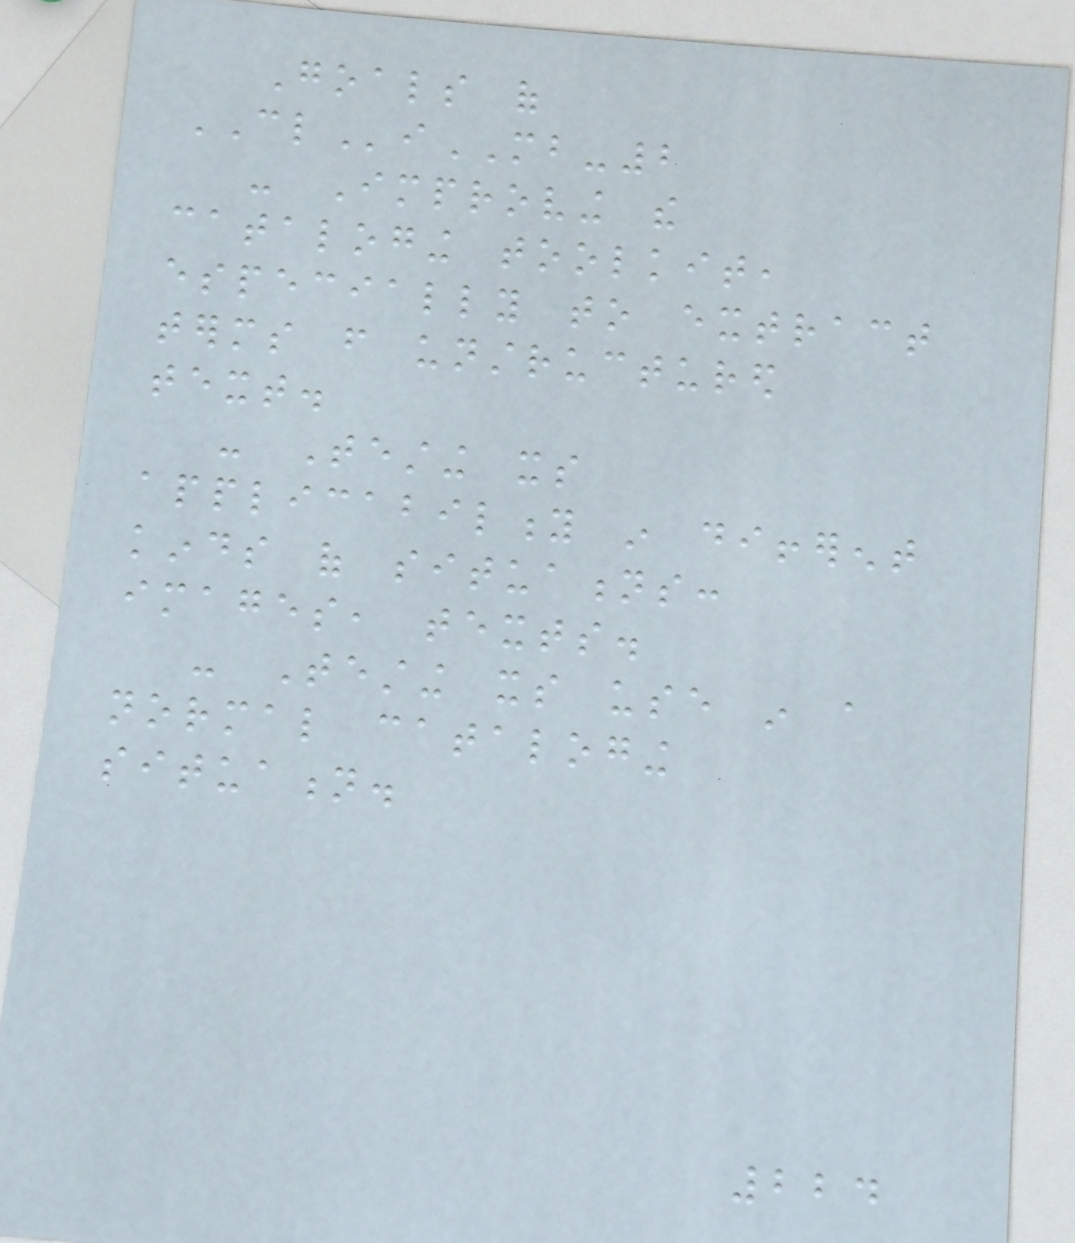Goals of
CLiMB-2
- Improving the
cataloging toolkit,
especially to extract
terms from unstructured
text.
- Testing its
applicability in different
kinds of situations:
images, texts.
- Testing its use in a
normal cataloging
situation.
224
